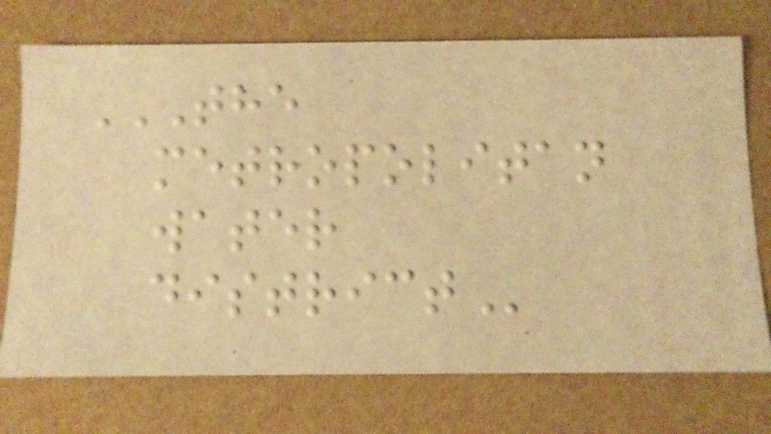THE
METROPOLITAN
WATER
DISTRICT
